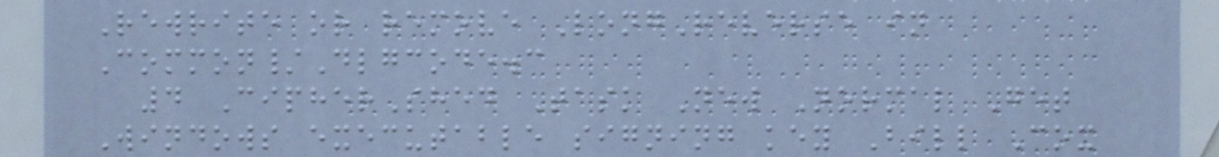Rewrite or remove LongReverse in
Common/Dlgcode.c
4 CipherShed Task New Normal Get
Windows executable signing key Bill Cox
